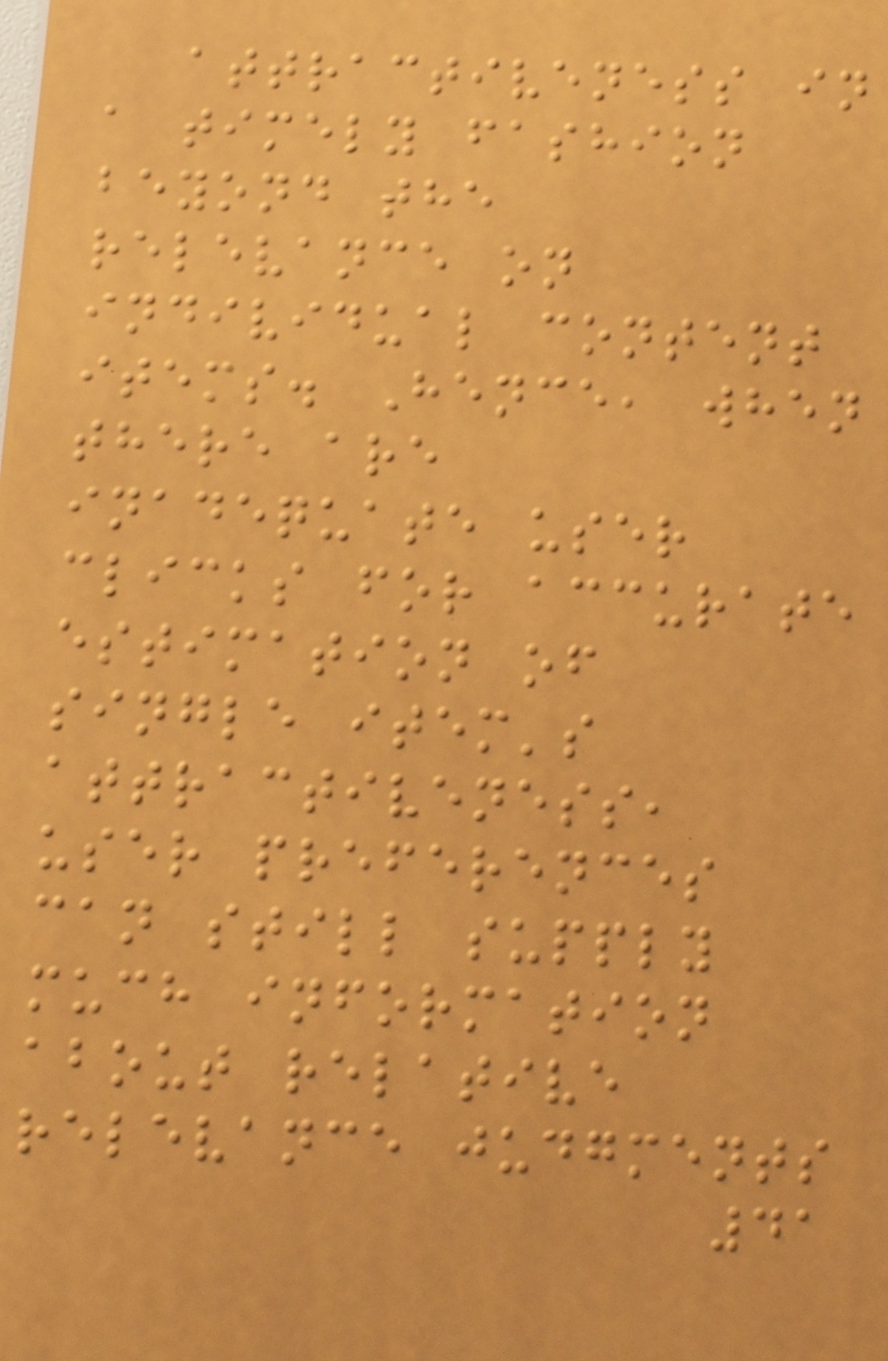attractiveness in
a timely fashion
beyond the
relevance on
individual content
items. Hence, when
there are
inadequate user
clicks for accurate
estimation of
single item's
attractiveness,
user preferences
can still supply
much information
about relative
relevance judgments
41
